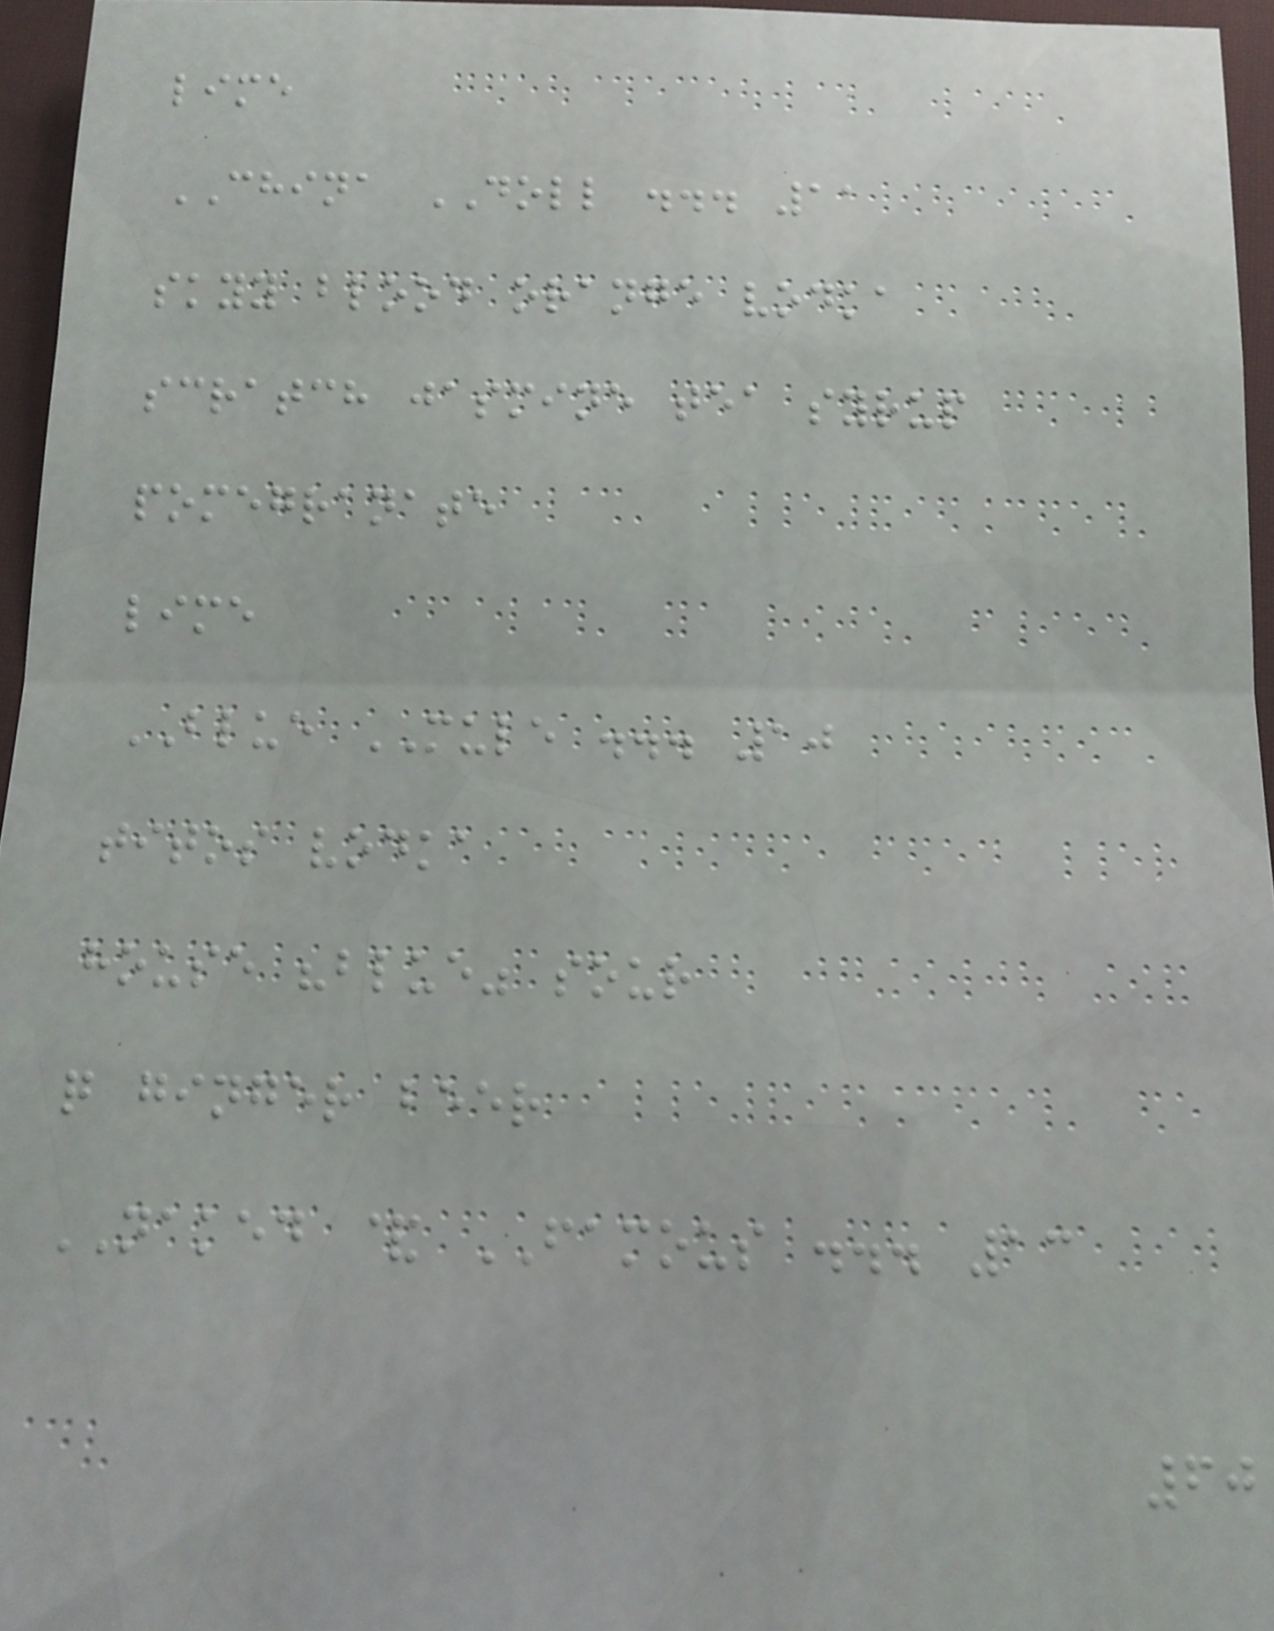lime
CHINA DOLL ... 11
skyy blood orange vodka
scratch jasmine tea syrup
pomegranate
lime
BLUE MULE ... 10
titos vodka
house "blue" sour
q ginger beer
NAKED & FAMOUS ... 13
60
